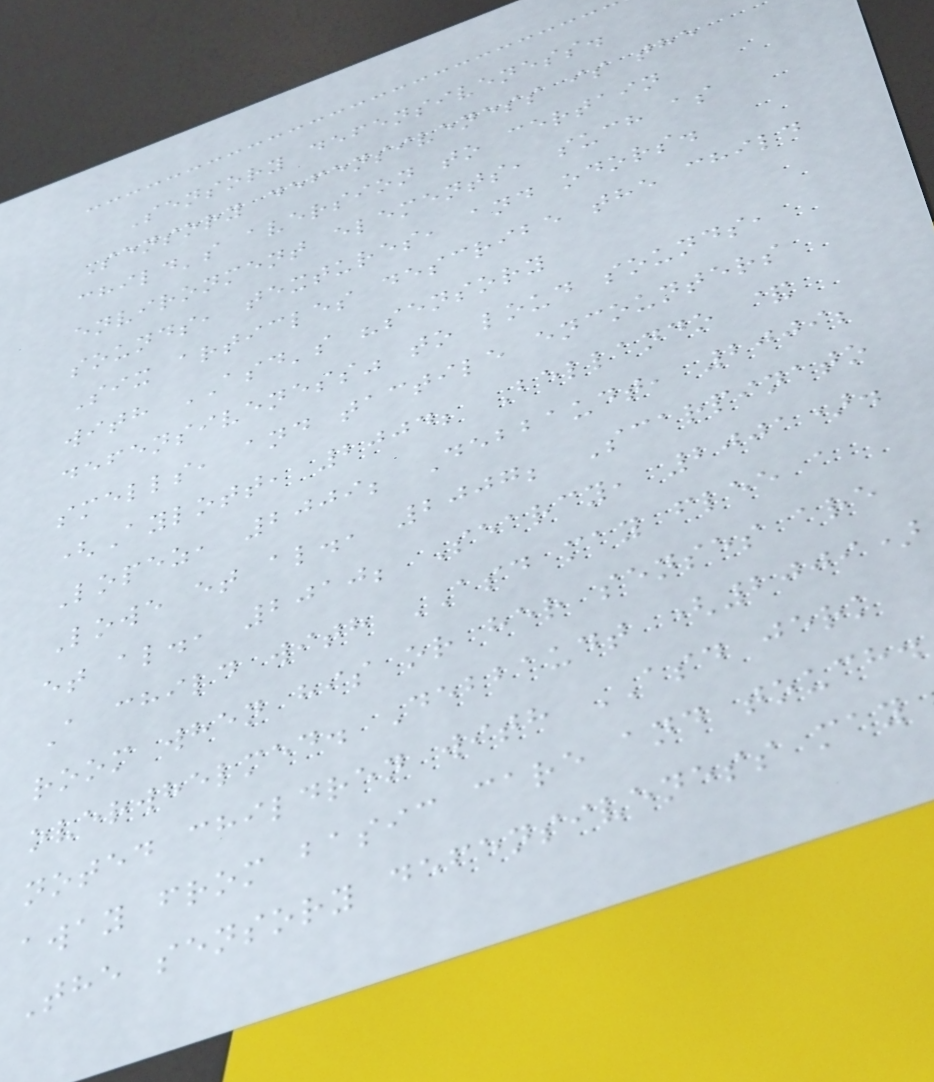Sensory defensiveness.
Sensory defensiveness is the
child's aversion to certain
environment elements, such as
sounds, textures, and odors.
Six articles describe the child
with ASD's "sensory
defensiveness" to loud sounds,
smells, and tactile encounters
(Aylott, 2004; Bellando &
Lopez, 2009; Debbaudt, 2009;
Lowe et al., 2007; Scarpinato
et al., 2010; Searcy, 2001).
A child with ASD may flee a
room when his or her senses are
overwhelmed. Debbaudt (2009)
noted children with ASD jerk
away from basic care and touch.
The sensory defensiveness may
